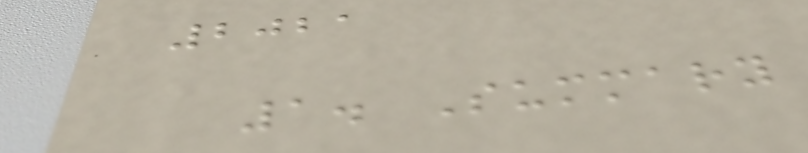2021
1. Summary
